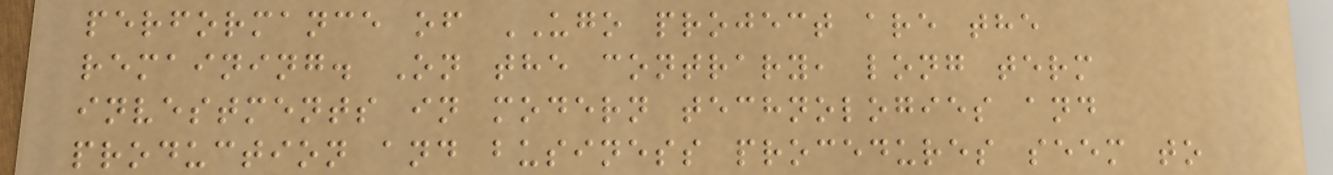performance of UGO project are the
remaining. On the contrary, long term
investments in modern technologies and
production and business procedures seem to
